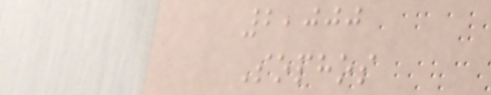2,000
Sophos
